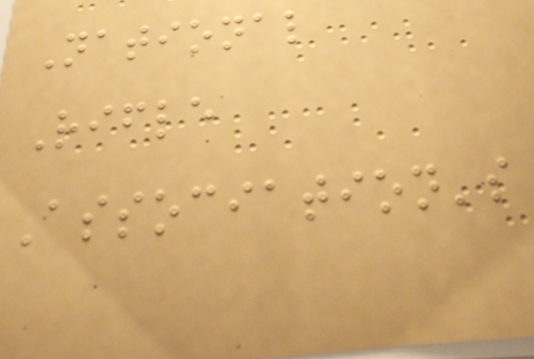National
Rifle
Association's
